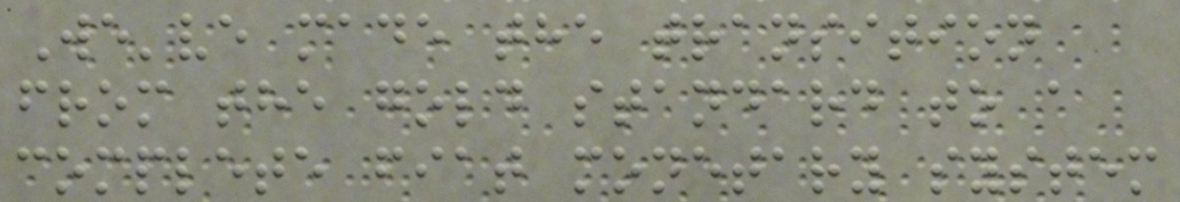We've made the transition
from the gold standard to a
complete fiat monetary system
